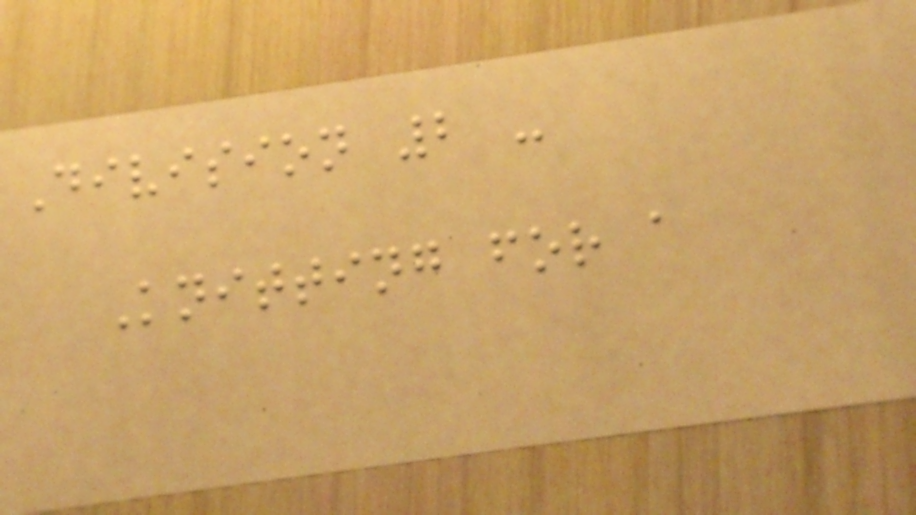Division 2 -
Knitting for a
